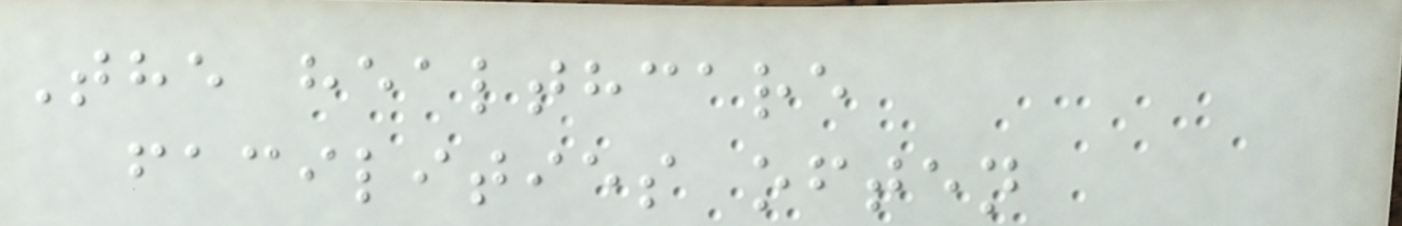The healthcare
facilities often
